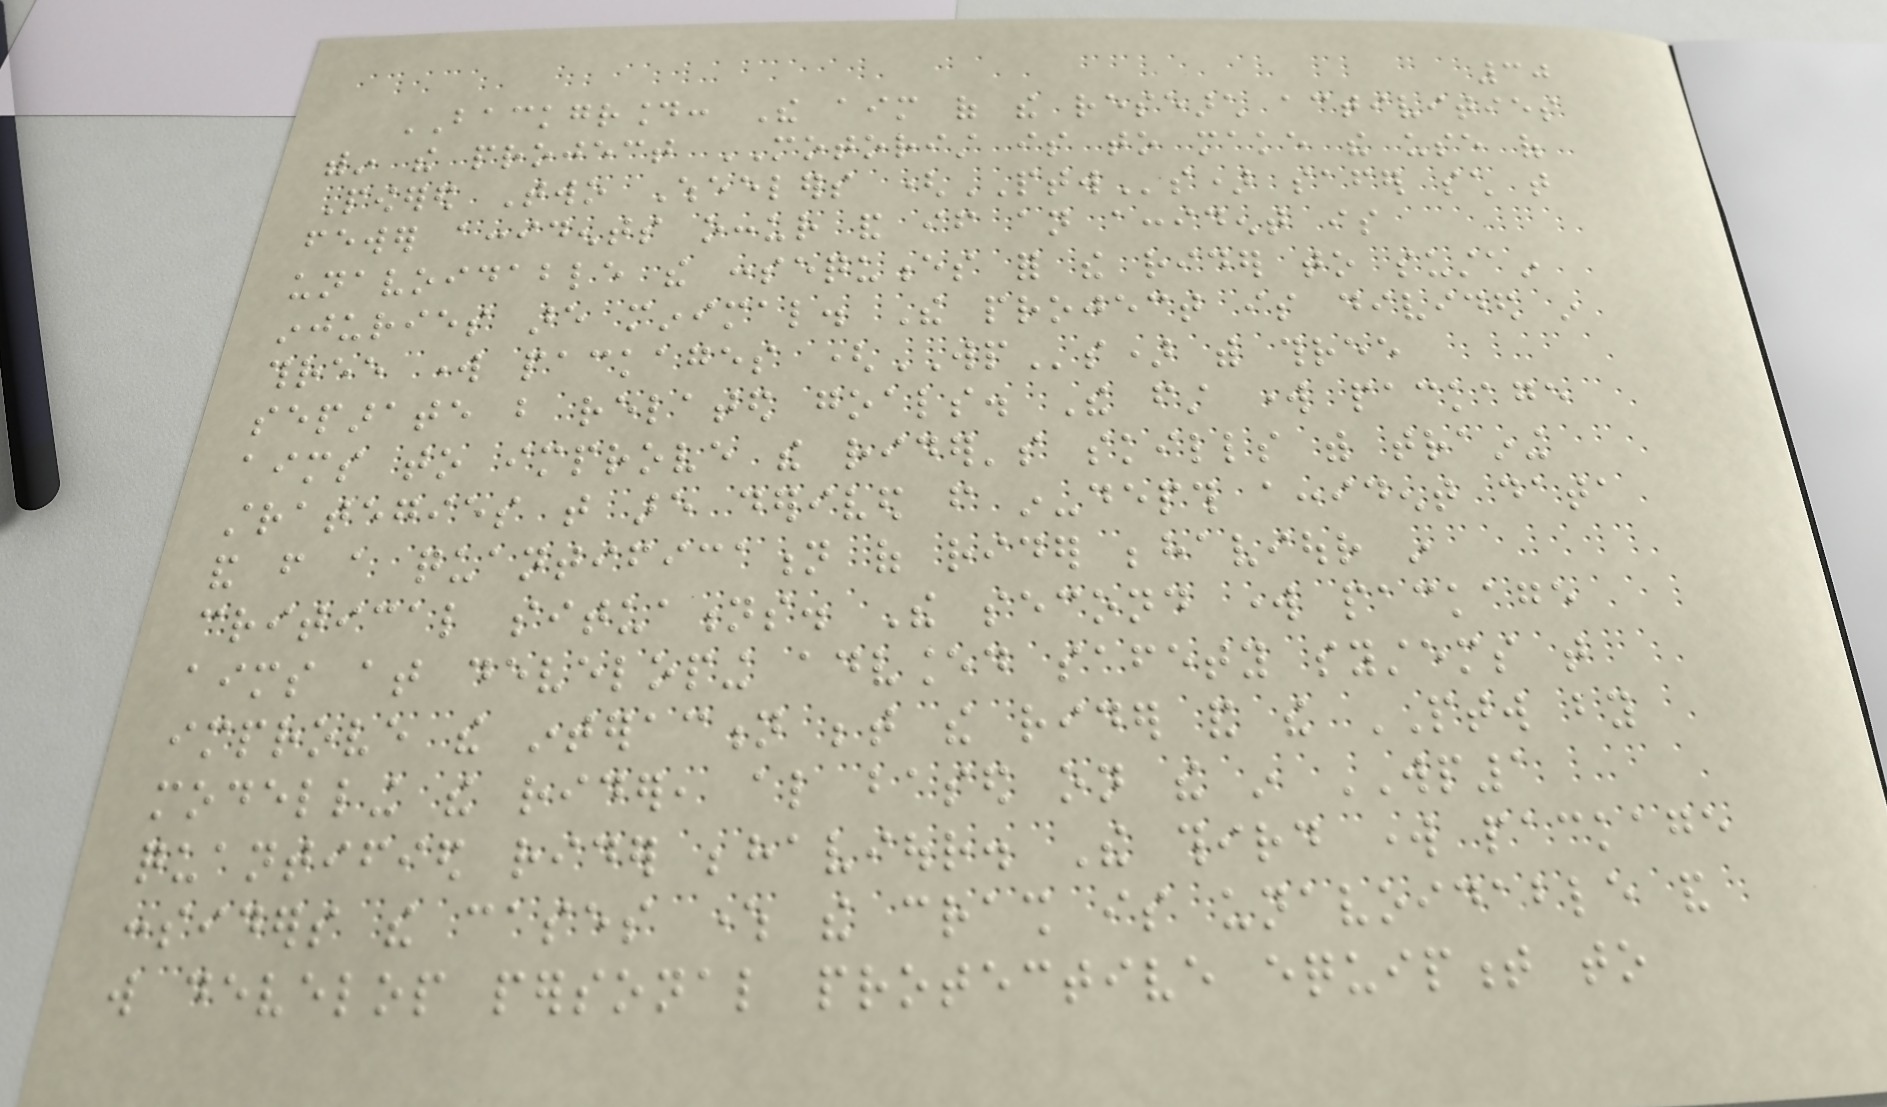30
BACKGROUND: The aim of the research activities
within the project MOTORIST is to make the use of
Powered Two Wheelers (PTWs) safer such that
fewer accidents occur and if an accident is
unavoidable the consequences for the rider to sustain
injuries are minimal. The project is divided in
three work packages (WPs) with three
separate but related goals. The first work package
aims to improve the rider's skills with training
strategies that are derived from in-depth accident data
and from a quantification of rider behaviour in
critical situations. The second work package
aims at developing advanced safety systems that
improve the interaction between the rider and the PTW by
modelling the rider, also based on the in WP1
quantified rider behaviour. The third work package
considers the cases where the crash is unavoidable and
will develop personal protective equipment to
